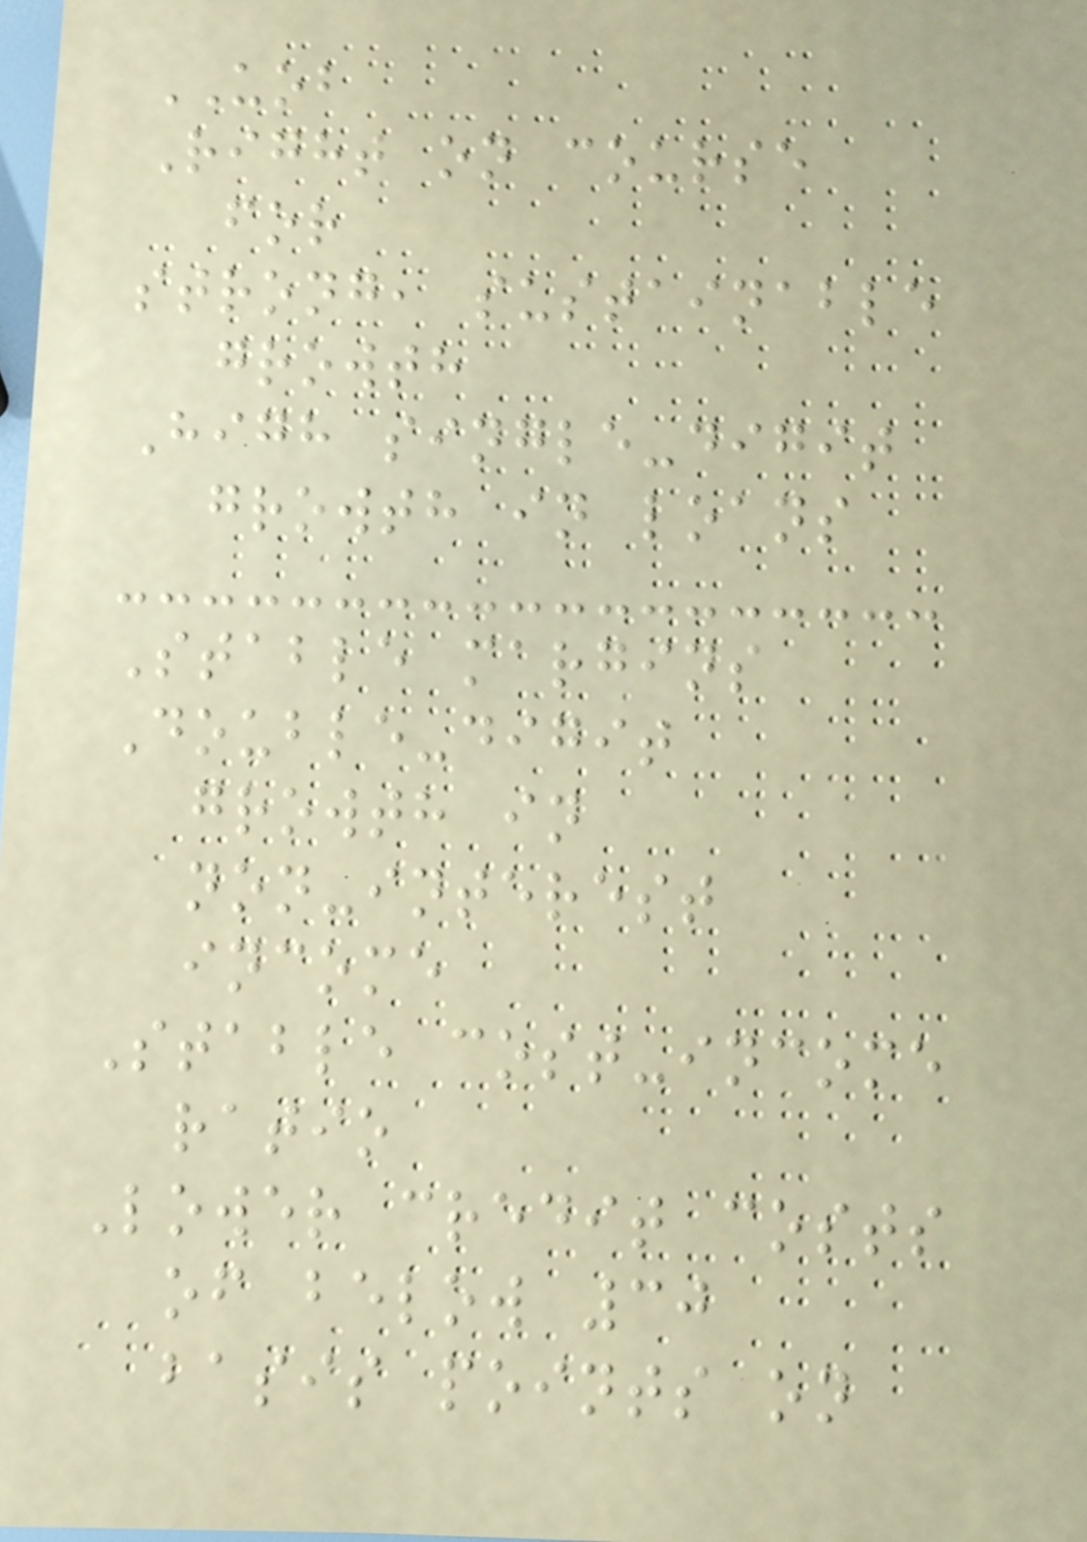UOB
Right on course
for
strong, sustainable
growth
High single-digit
growth in loans
Stable margins
Double-digit
growth in
non-interest
income
Stable cost-income
ratio
Lower credit costs
of below 30
basis points on
